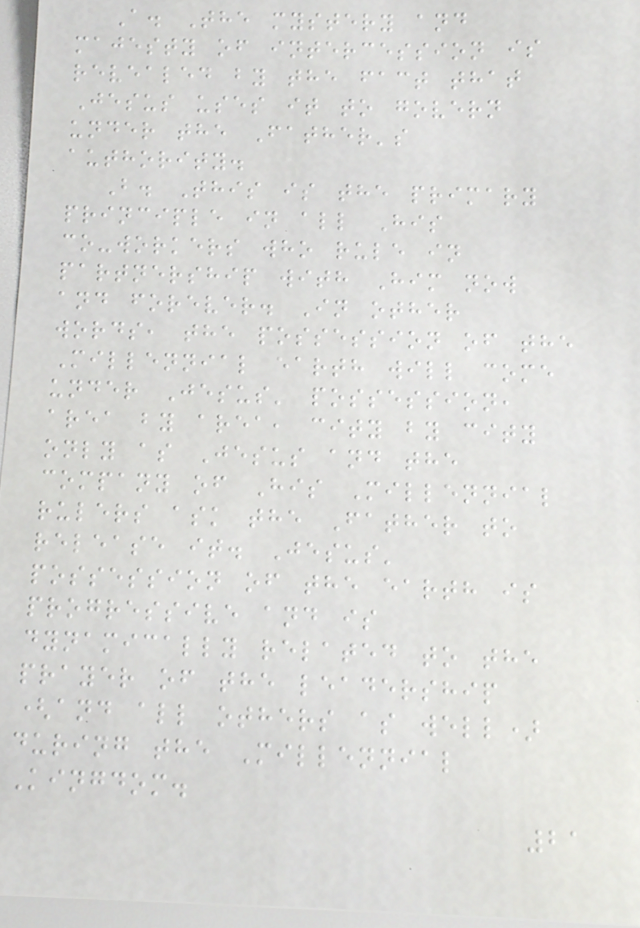A. The mystery and
majesty of intercession is
revealed by the fact that
Jesus uses it to govern
under the Father's
authority.
B. This is the primary
principle in all His
co-workers who rule in
partnership with Him now
and forever. In other
words, the possession of the
Millennial earth will come
under Jesus' possession,
area by area, city by city
only as Jesus and the
company of His Millennial
rulers ask the Father to
release it. Jesus'
possession of the earth is
progressive and is
dynamically related to the
prayer of the leadership
(and all others as well)
during the Millennial
Kingdom.
21
